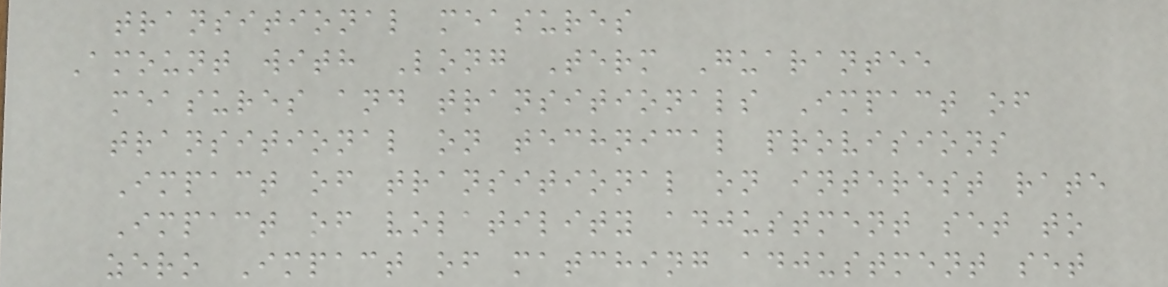transitional measures
Amount with Long Term Guarantee
measures and transitionals Impact of
transitional on technical provisions
Impact of transitional on interest rate
Impact of volatility adjustment set to
zero Impact of matching adjustment set
